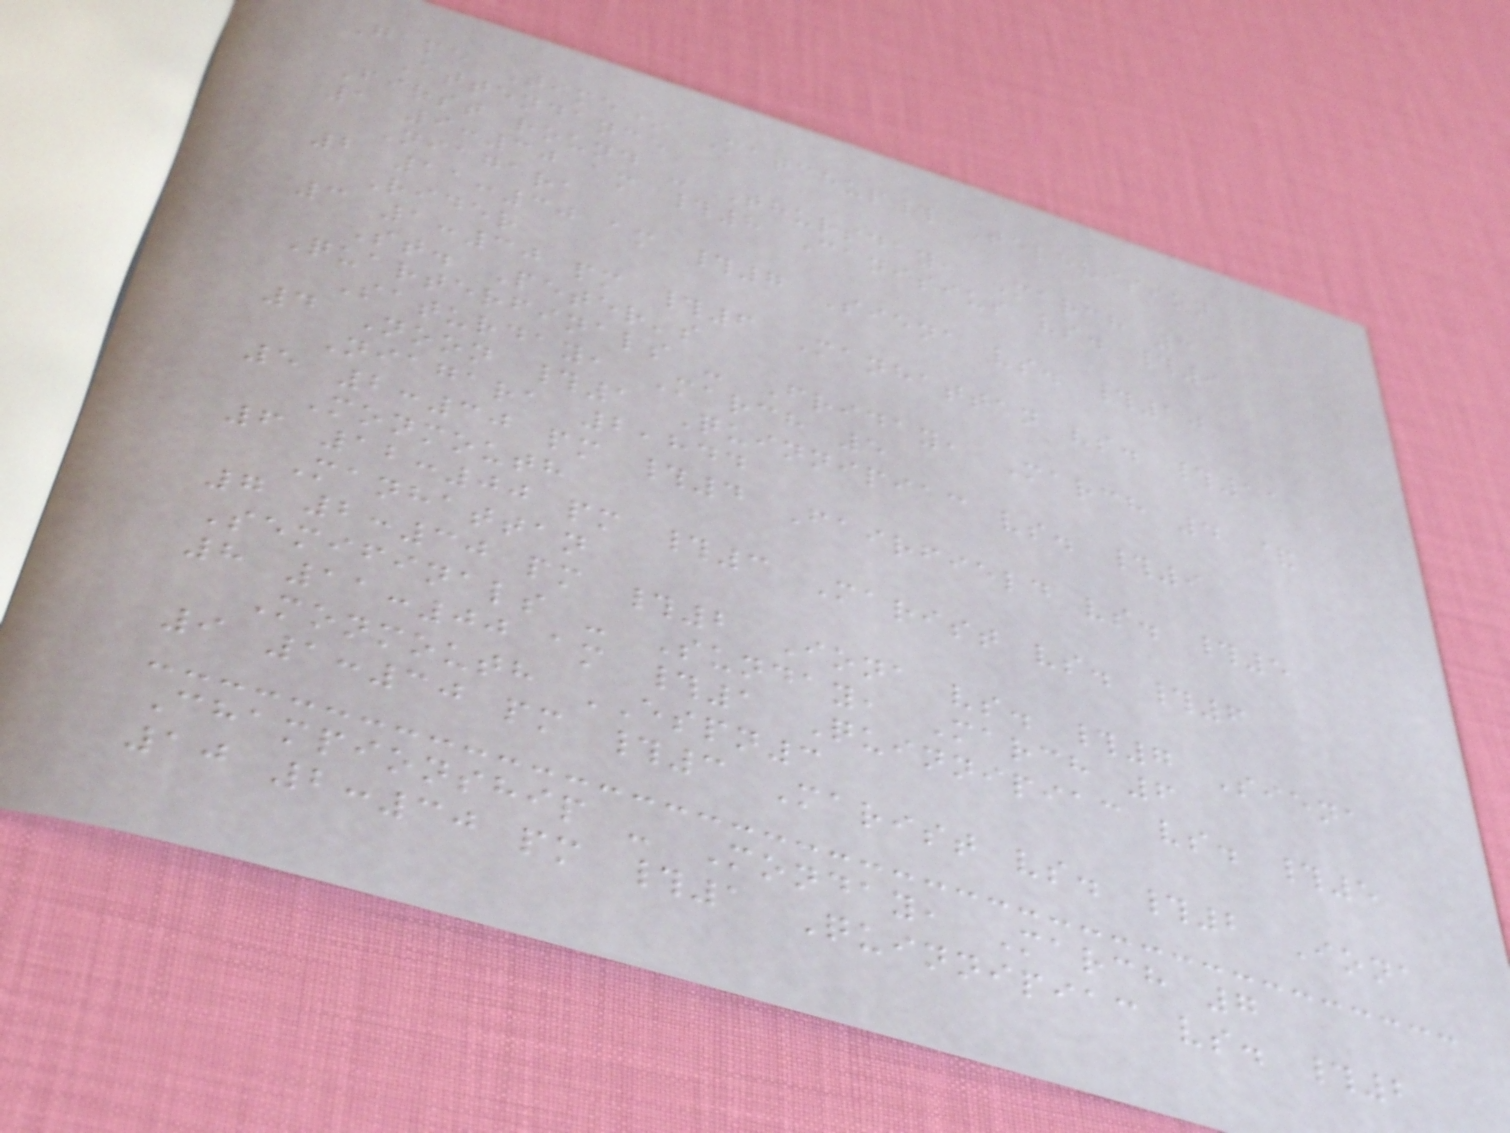Game Time* Matchup# Television
Attendance
First round - Thursday, March 3
1 9:30 am #8 Canisius vs. #9
Niagara
2 11:30 am #7 Siena vs. #10
Rider
3 1:30 pm #6 Manhattan vs. #11
St. Peter's
Quarterfinals - Friday, March 4 &
Saturday, March 5
4 Noon #1 Quinnipiac vs. #9
Niagara 2,844
5 2:30 pm #4 Fairfield vs. #5
Monmouth
6 12:00 pm #3 Marist vs. #6
Manhattan
7 2:30 pm #2 Iona vs. #7 Siena
Semifinals - Sunday, March 6
8 11:00 am #1 Quinnipiac vs. #5
Monmouth ESPN3
9 1:30 pm #3 Marist vs. #2 Iona
Championship - Monday, March 7
10 2:30 pm #1 Quinnipiac vs. #2
